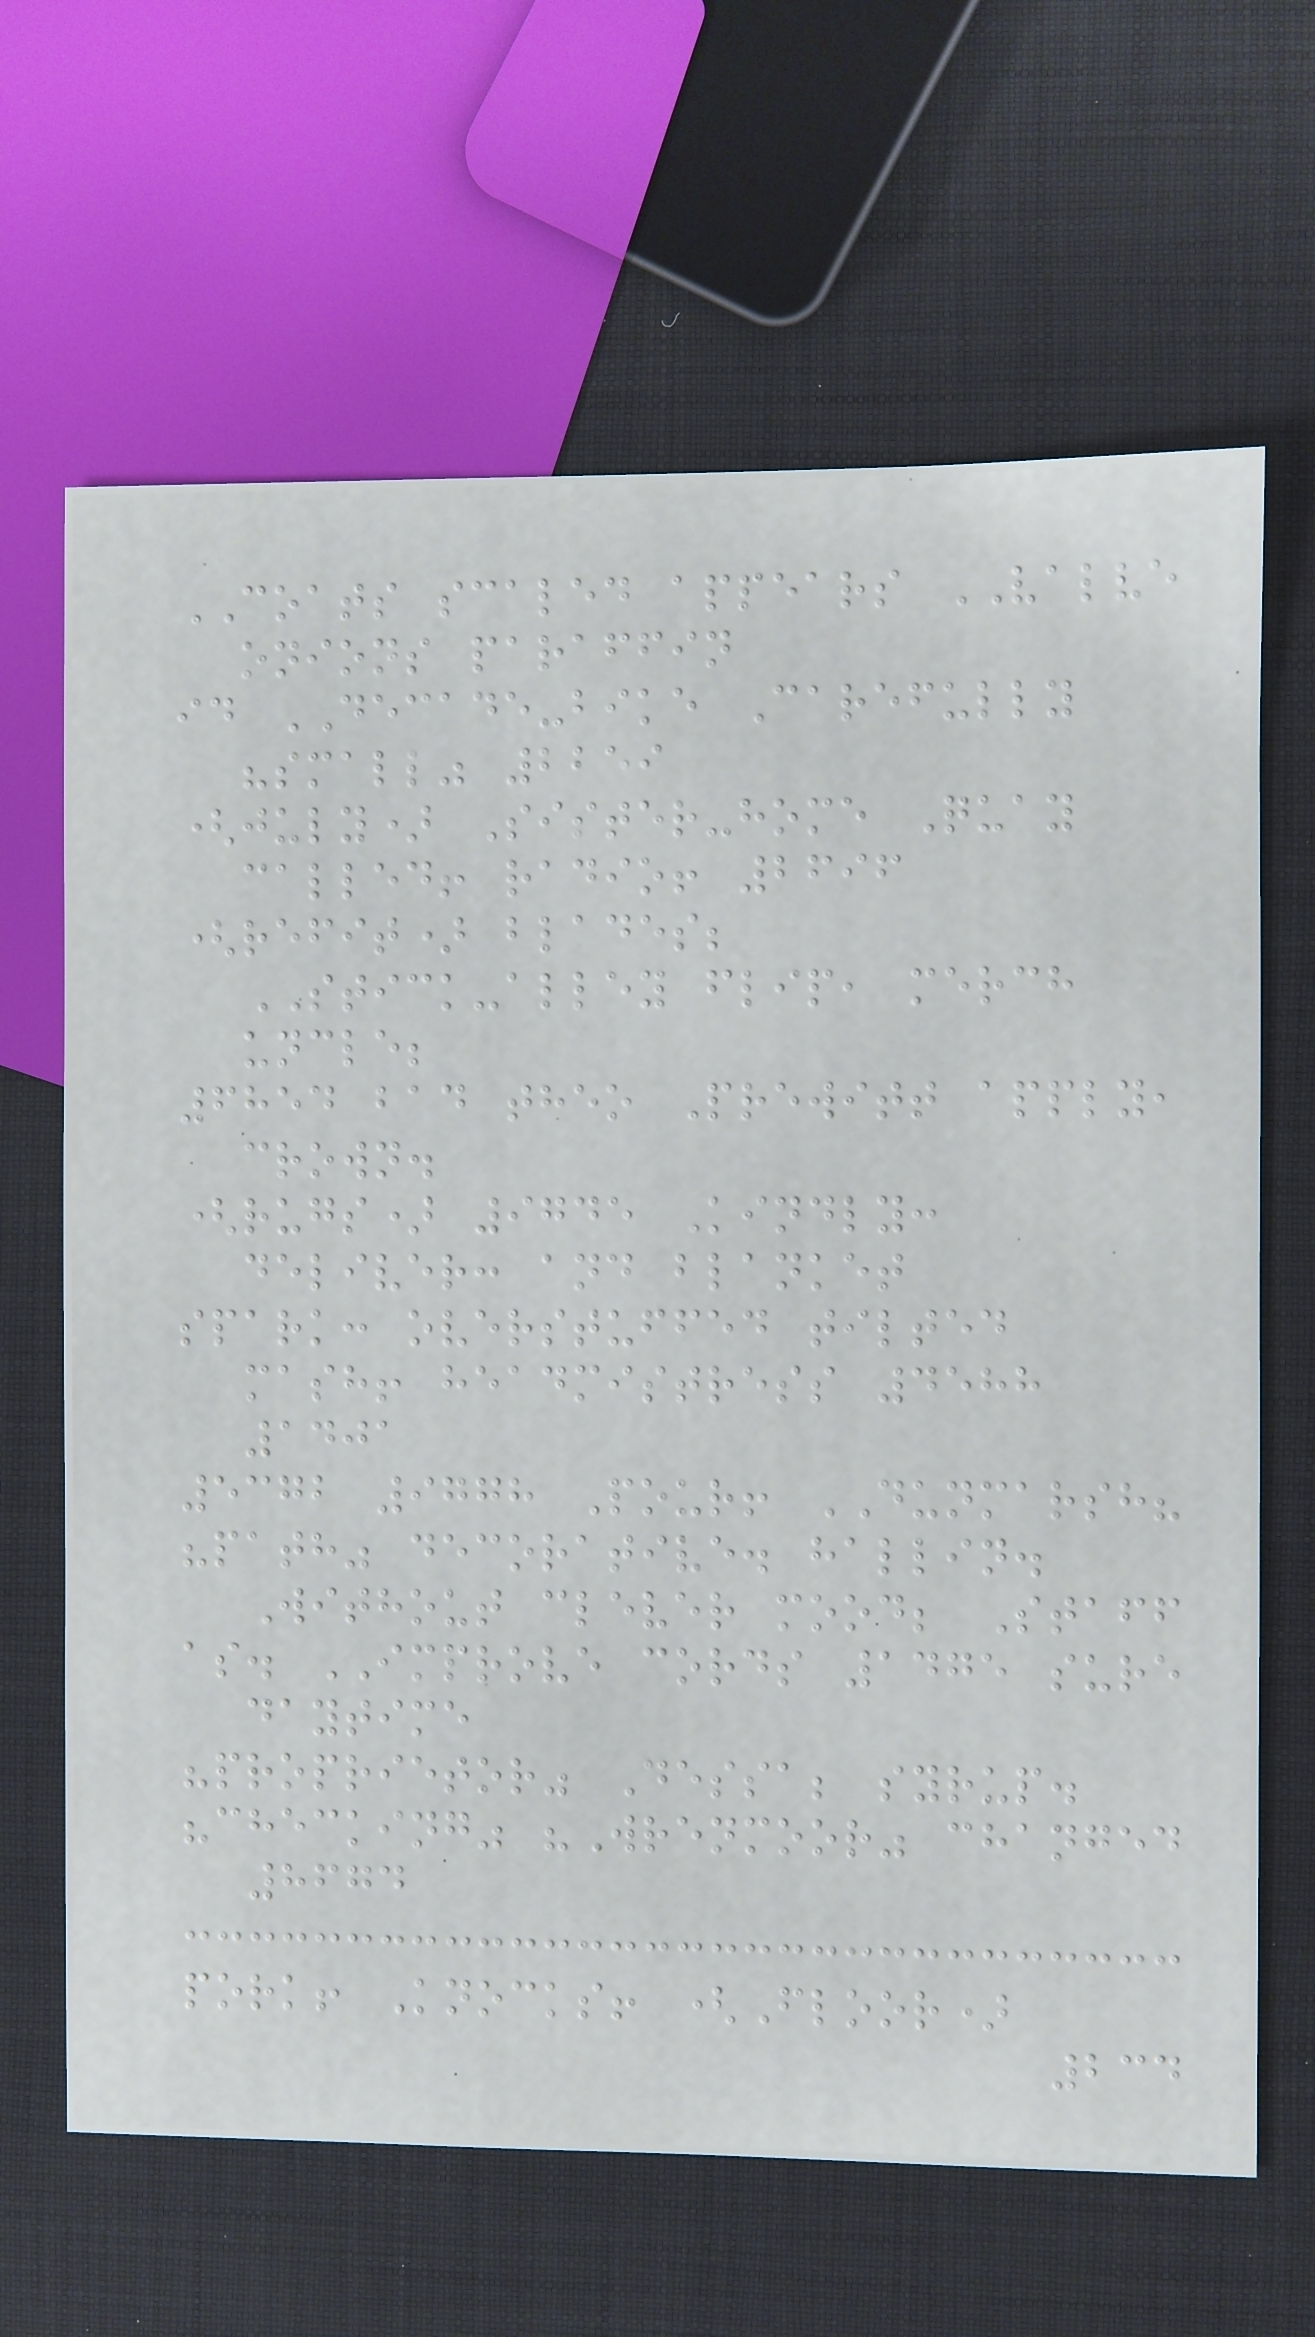COATS scaled appears VALVE
onions paraffin
id DECADE-bike Carefully
"small" 2259
(july) Sister-home Quay
called! radio! 2696
(refit) blades;
STICK-alley flip, merch
uncle;
6854 bad theo Prewitt apply,
crown.
(rugs) 9745 Kindly:
deliver: and blanket
spark: overstuffed tilted
mash! headmistress 4588
1401
5372 9778 Pour! DUNMARSH?
"path" decorative. hallin.
Without clever mood; Staff
as. IMPROVE cords 1475 sure
daytime
"proprietor" Dessa; syrup.
"checking" "Wrenmoor" changed
8674
pork! Knocks! (Floor)
234
